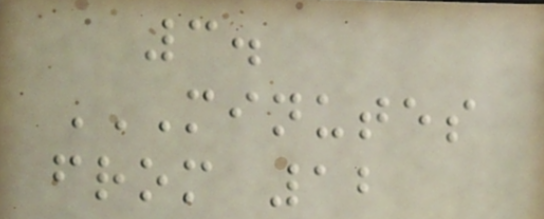3.
MINUTES
FROM 12
